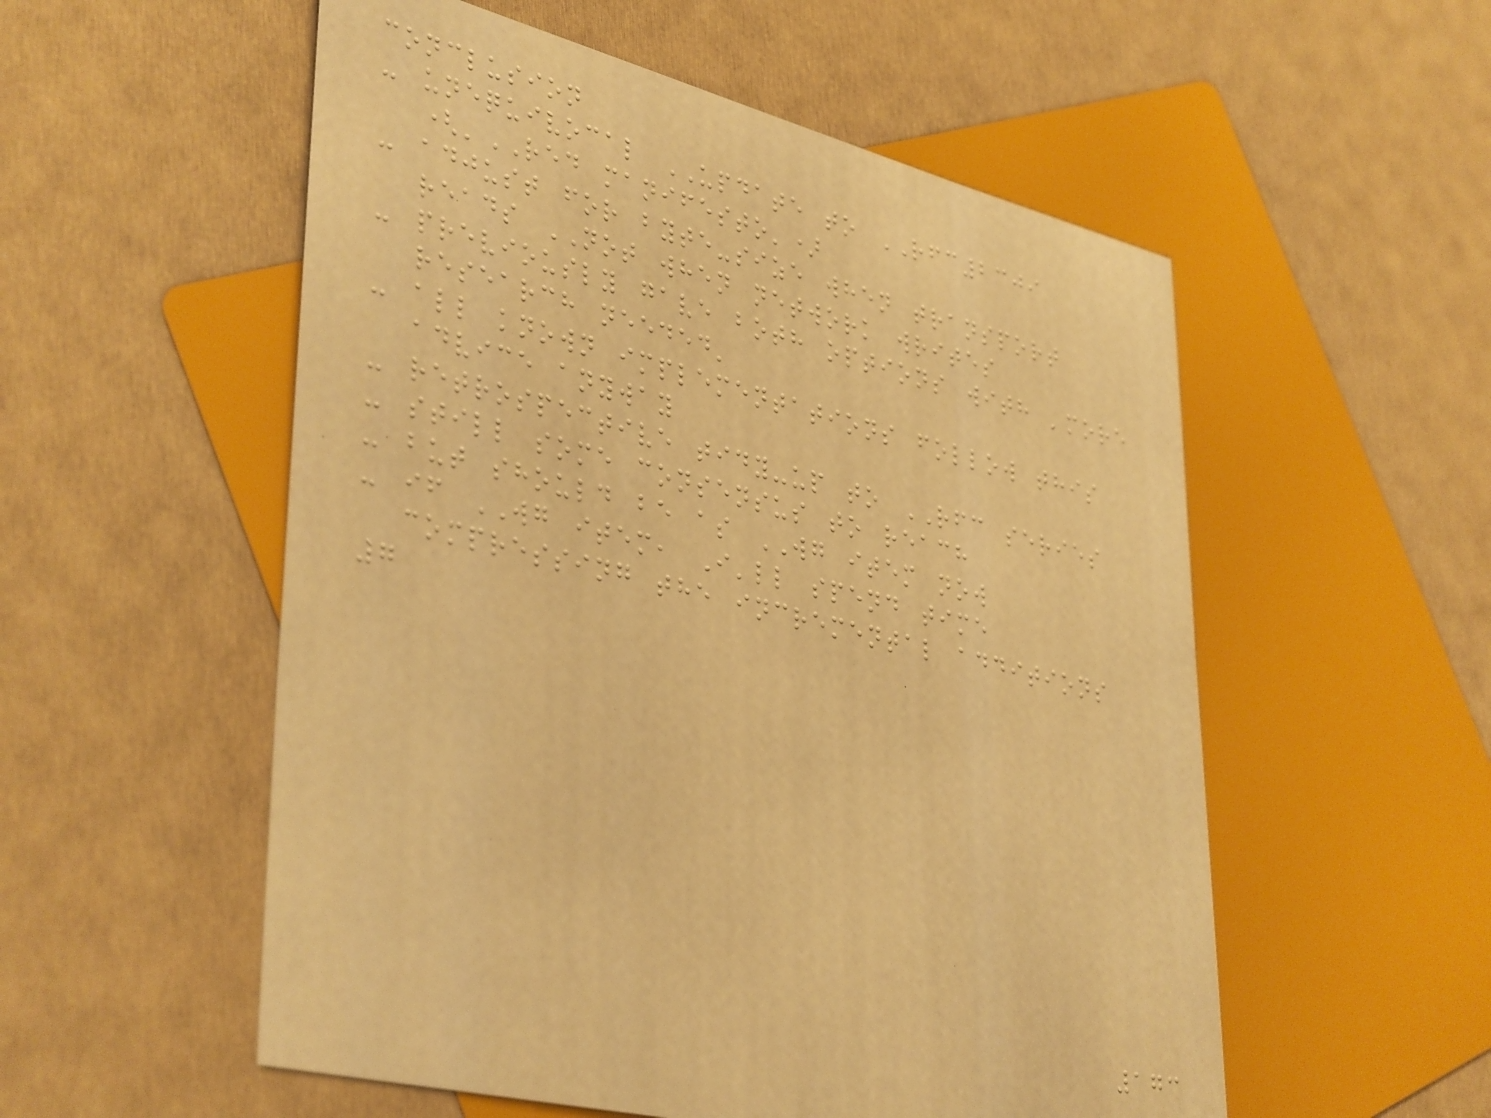conclusion
- unequivocal UPDATE to RFC2309
('RED manifesto')
- adjust for byte-size when transport
reads NOT when network writes
- previously gave both options with 'more
research needed'
- all known implementations follow this
advice anyway
- retrospective tidy-up to RFC series
- still some consensus to reach
- but should be as WG item now
- if WG item, I'll spend time
compressing the incremental additions
7
173
